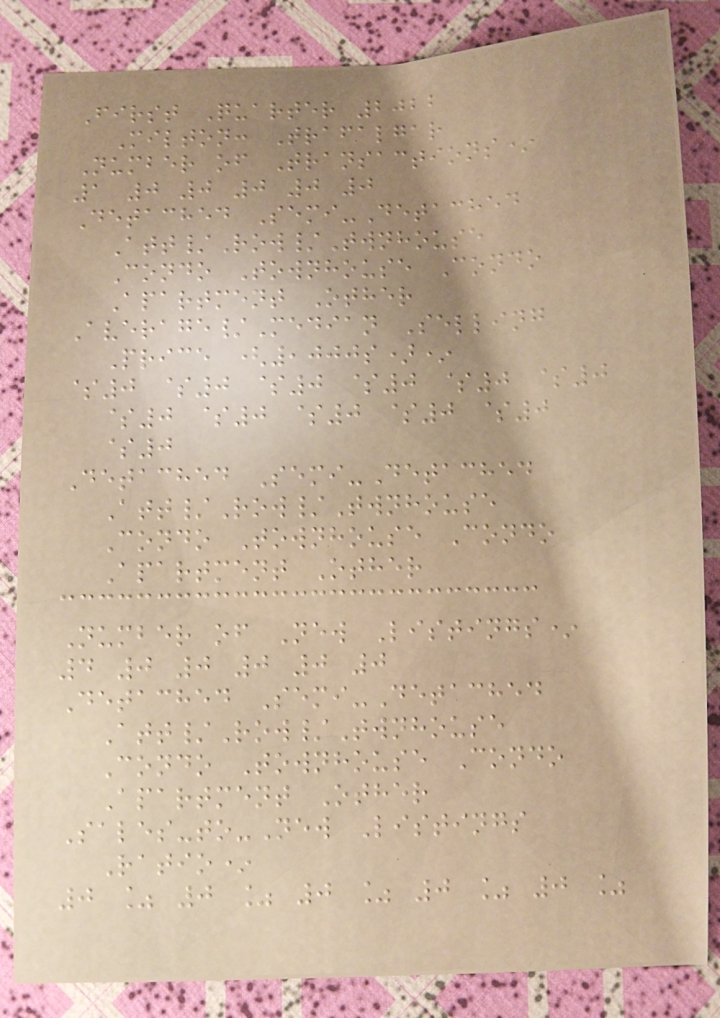First Quarter 2022
Milton: Trafalgar
Number of Transactions*
1 0 0 0 0 0
Detached Semi-Detached
Att/Row/Twnhouse
Condo Townhouse Condo
Apartment Other
Average/Median Selling
Price (,000s)*
$0 $0 $0 $0 $0 $0
$0 $0 $0 $0 $0
$0
Detached Semi-Detached
Att/Row/Twnhouse
Condo Townhouse Condo
Apartment Other
Number of New Listings*
4 0 0 0 0 0
Detached Semi-Detached
Att/Row/Twnhouse
Condo Townhouse Condo
Apartment Other
Sales-to-New Listings
Ratio*
0 % 0 % 0 % 0 % 0 %
